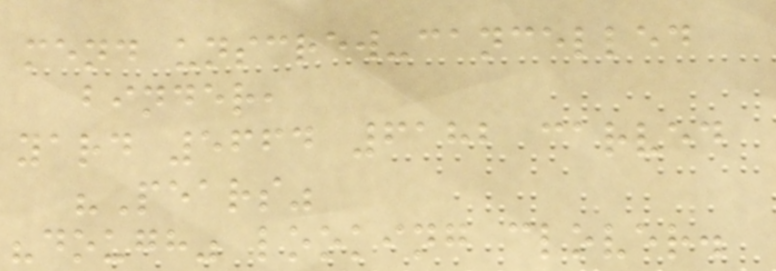mend unscrew-cancelled
binder,
yard 5664 6182 carved
"Pears"
"dough" looking clover.
